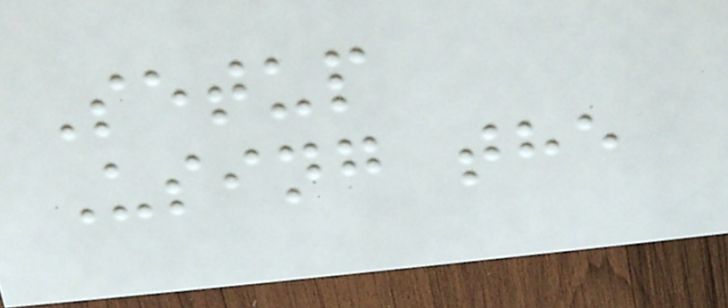Setup
Using the
